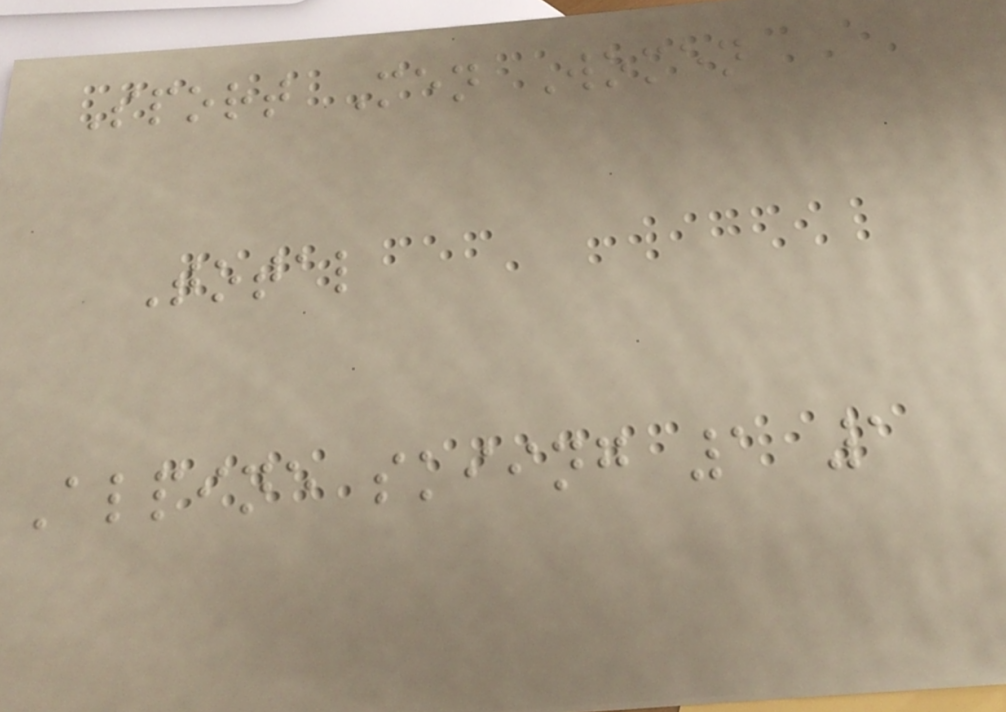Sport Men Women
Total
Alpine skiing 1 1
